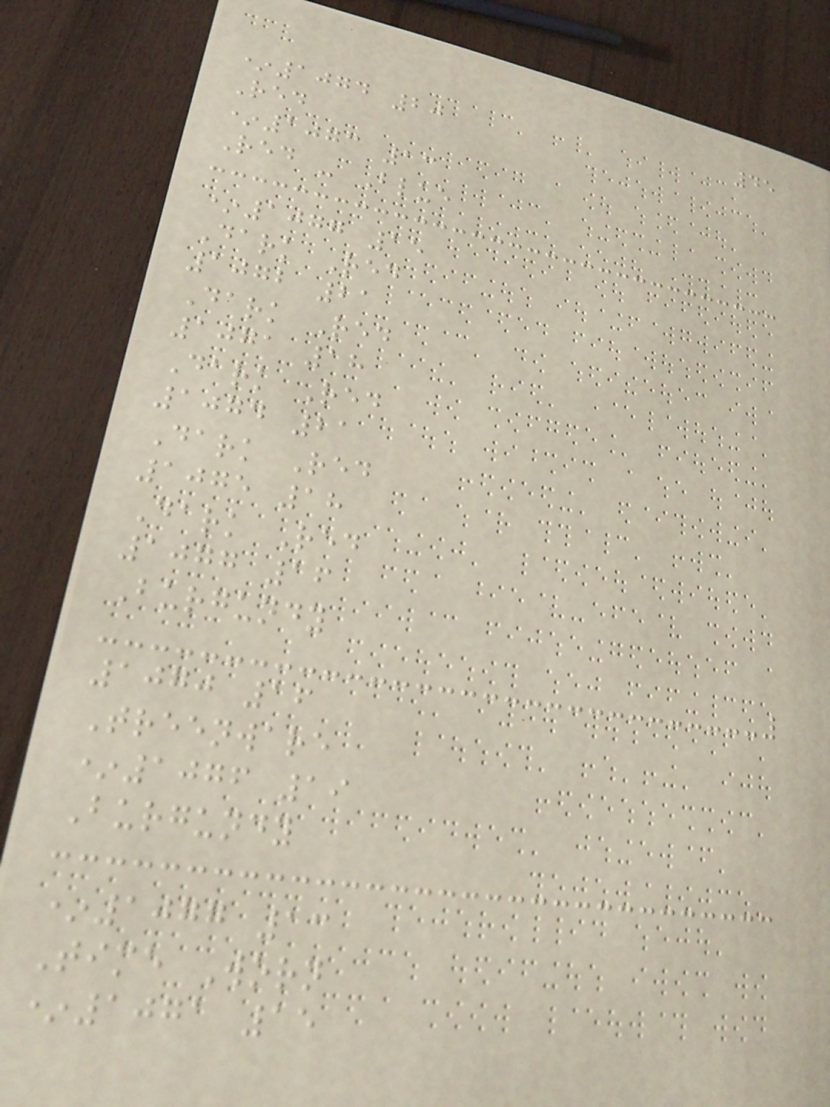45
*1074 20
Red
*1073 13
Red - Blue
*1077 15
Dark Red
1072 21
Dark Red
1071 18
Dark Red
1074 21
Dark Red
1075 18
Dark Red
1077 16
Burgundy
1070 16
Treenware
*1076 19
Burgundy
*1077 13
Time Worn
*1071 15
